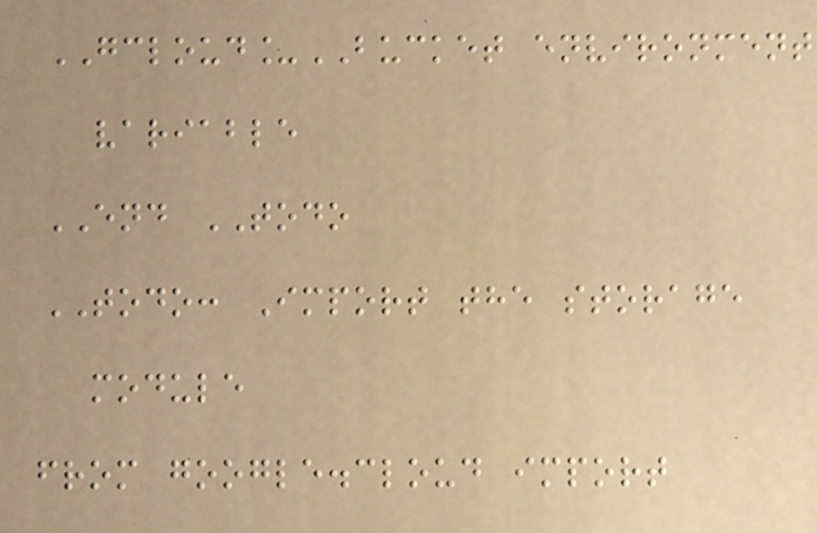GCLOUD_BUCKET environment
variable
END TODO
TODO: Import the storage
module
from google.cloud import
